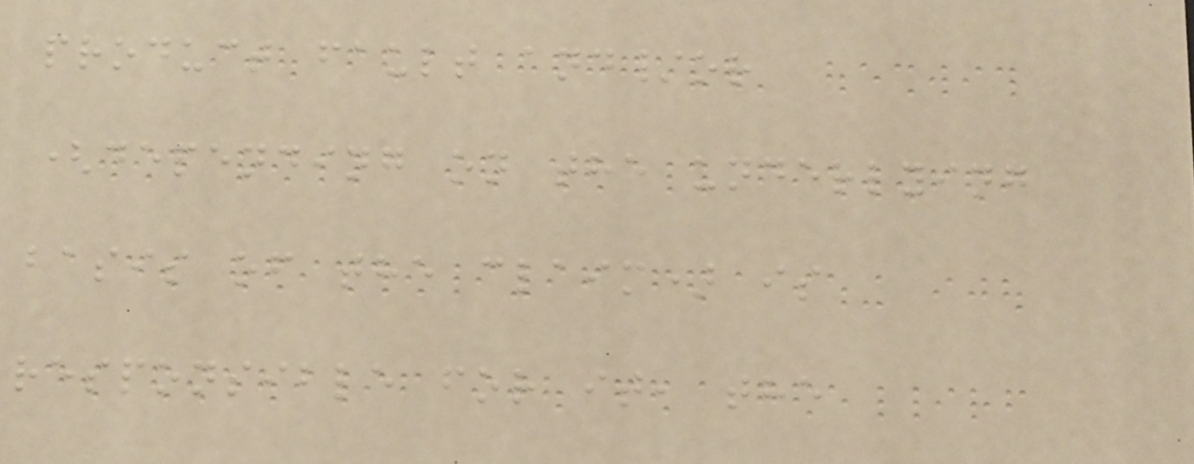product fault and/or
(depending on the underlying
basis of the claim) is
responsible for it, the
